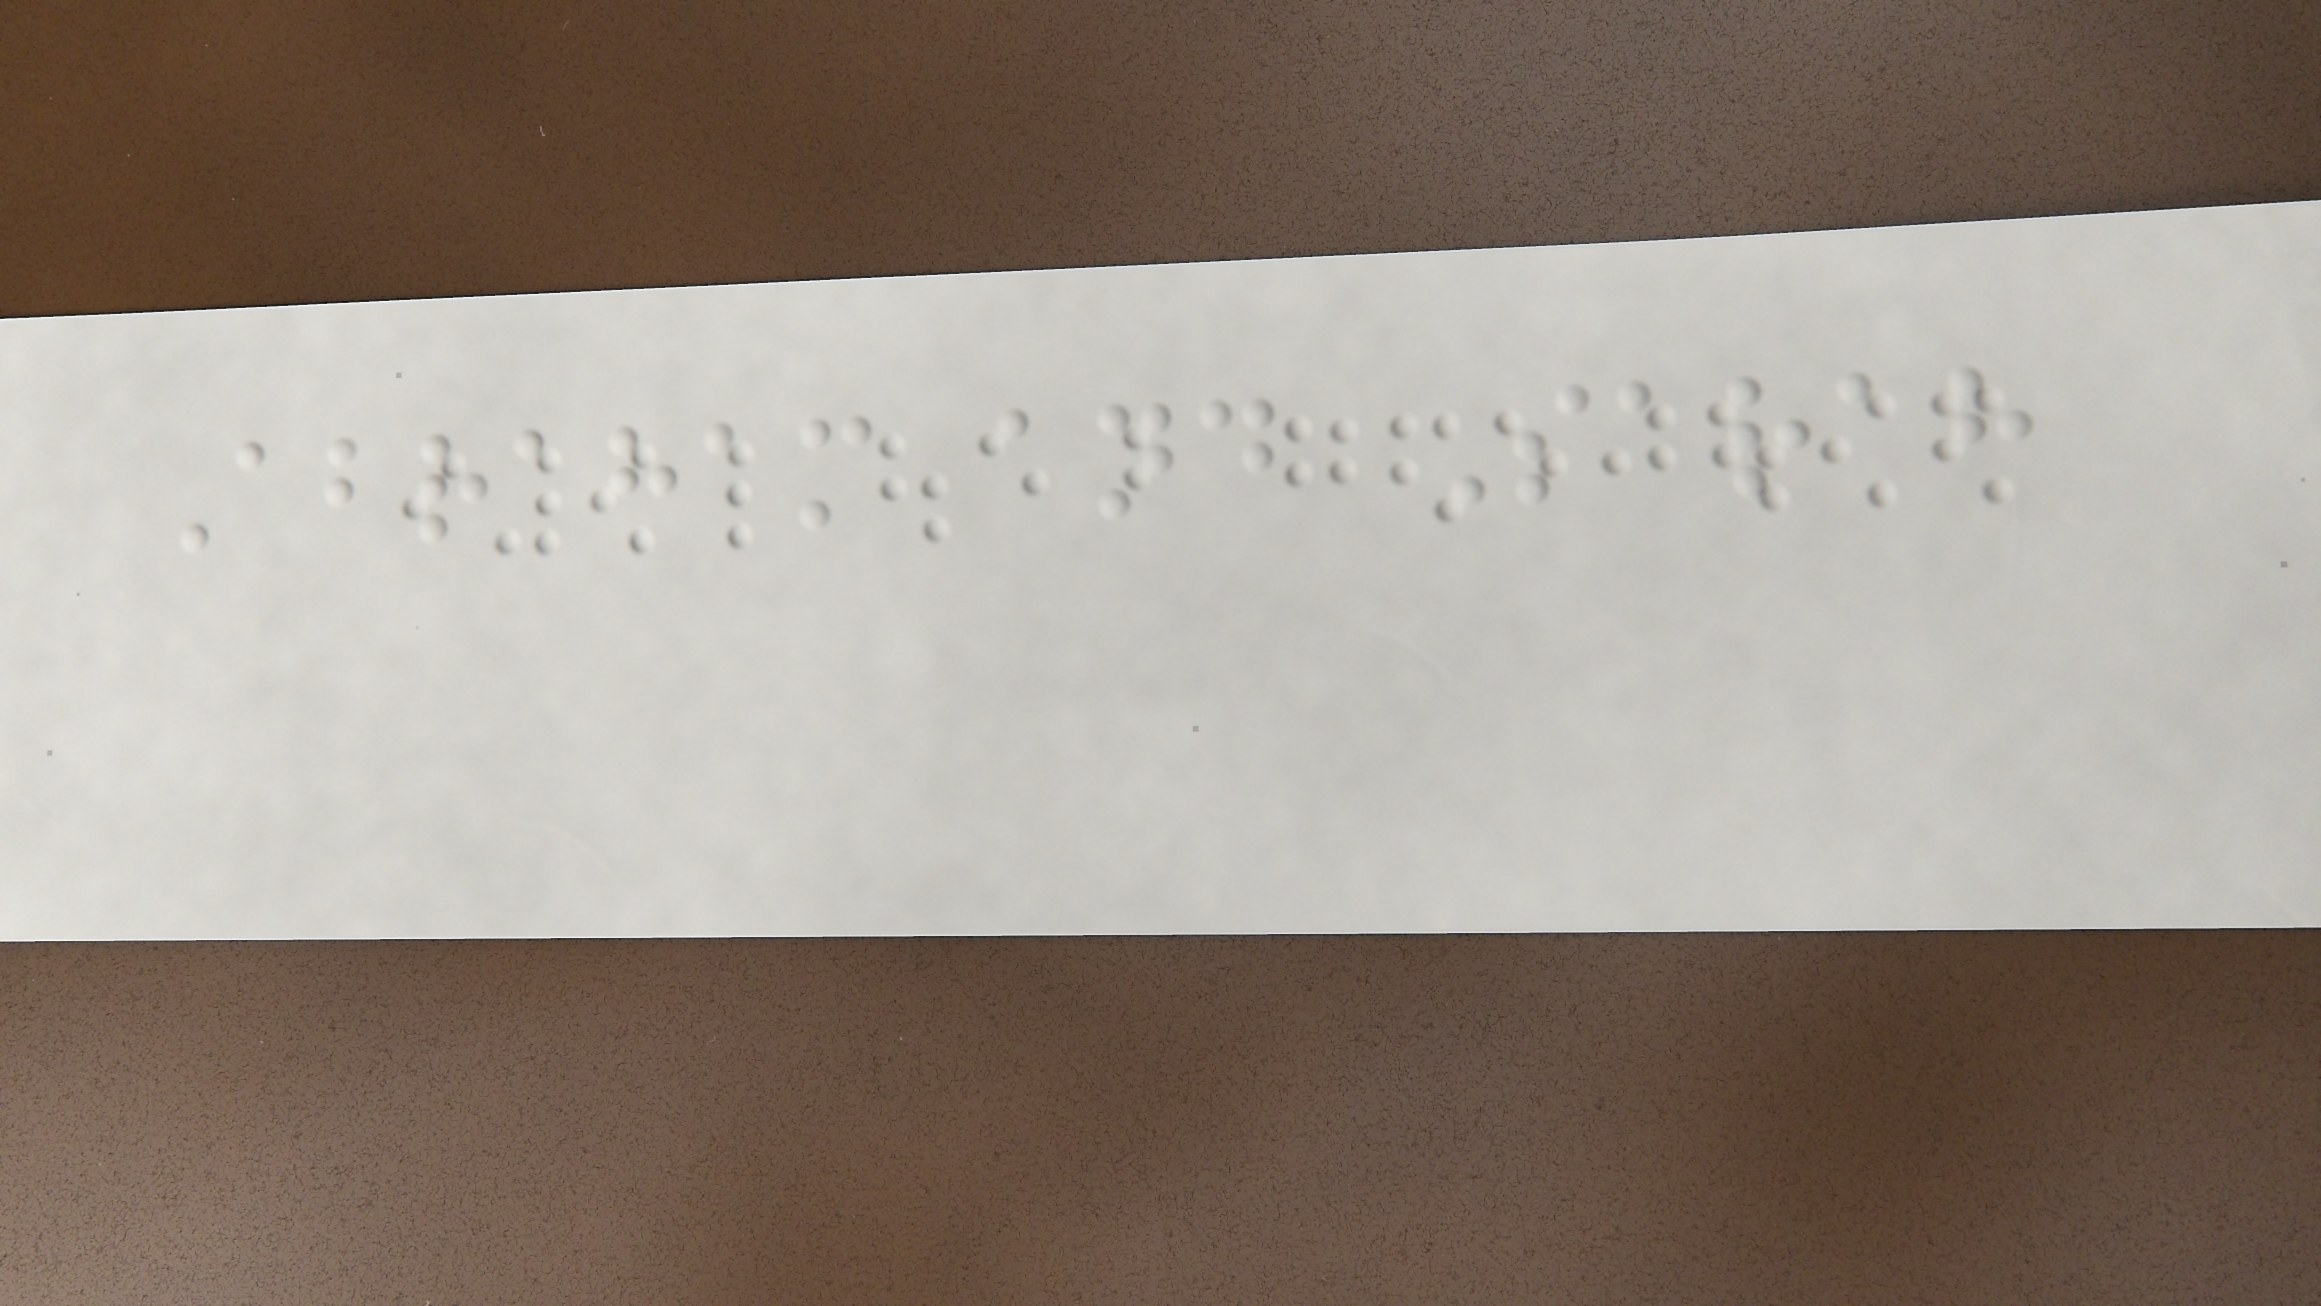Abraham and Sarah
